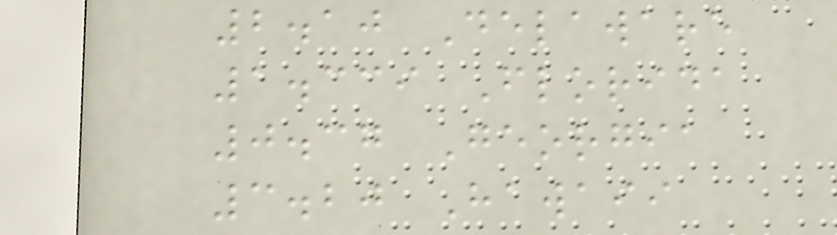2.10 Delaware
1.339 Florida
0.37 Georgia
3.20 Hawaii
